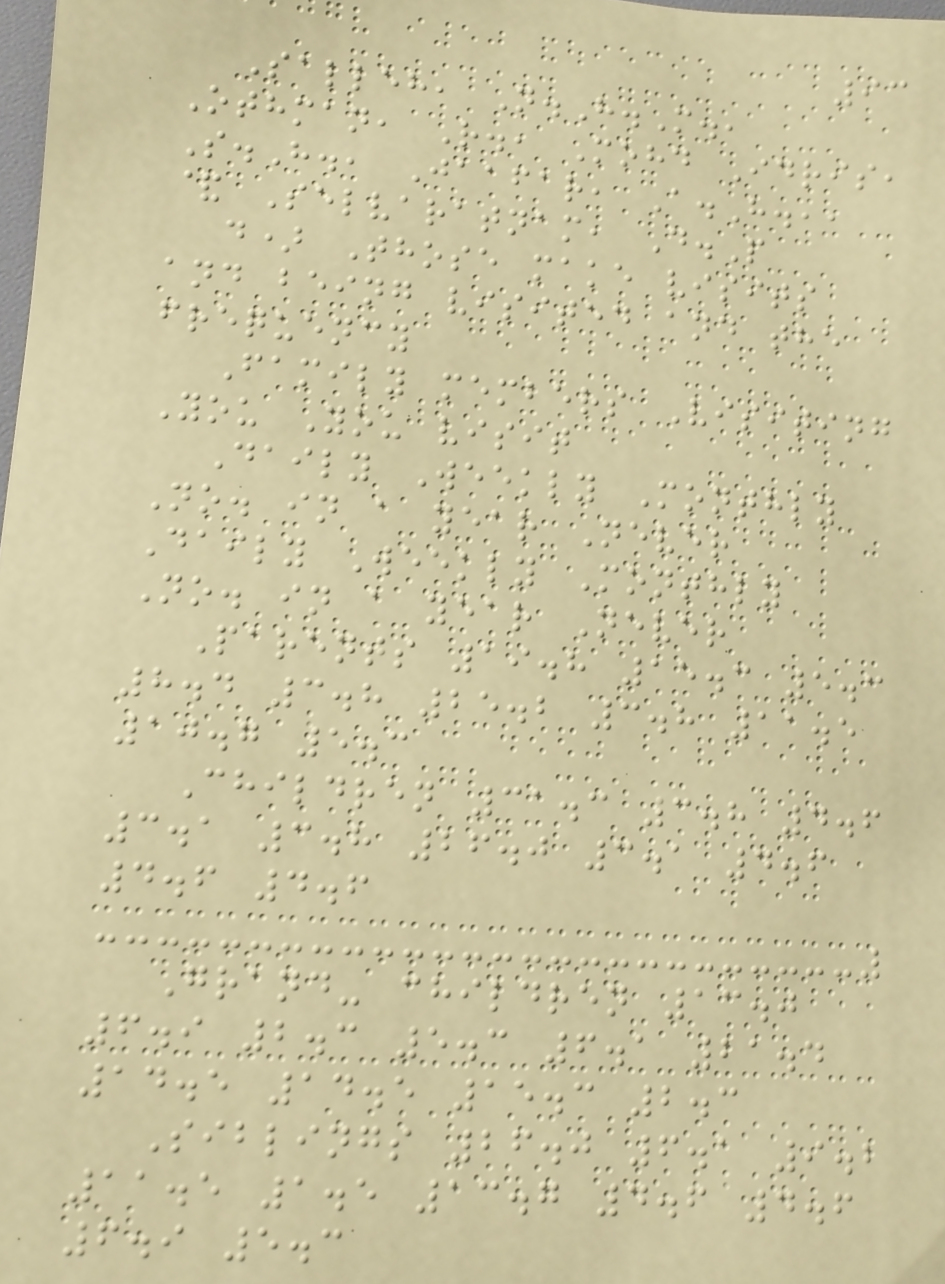93
Salleh, N.H.M.,
Othman, R., Mohd Idris,
S.H., Jaafar, A.H.,,
& Selvaratnam, D.P
d) Those make visits
and being visited and the
frequency
Family members Visiting
You You visit
Daily Weekly Monthly
No. in a year Never
Daily Weekly Monthly
No. in a year Never
Parents 19.8 15.3 5.3
8.4 3.8 25.2 3.8 11.5
10.7 5.3
Children 31.3 3.8 4.6
3.1 3.8 26.0 3.1 4.6
4.6 4.6
Grand- children 13.0
6.9 2.3 5.3 6.1 21.4
14.5 14.5 15.3 2.3
Siblings 26.0 6.1 9.2
11.5 1.5 13.7 4.6 4.6
6.9 5.3
